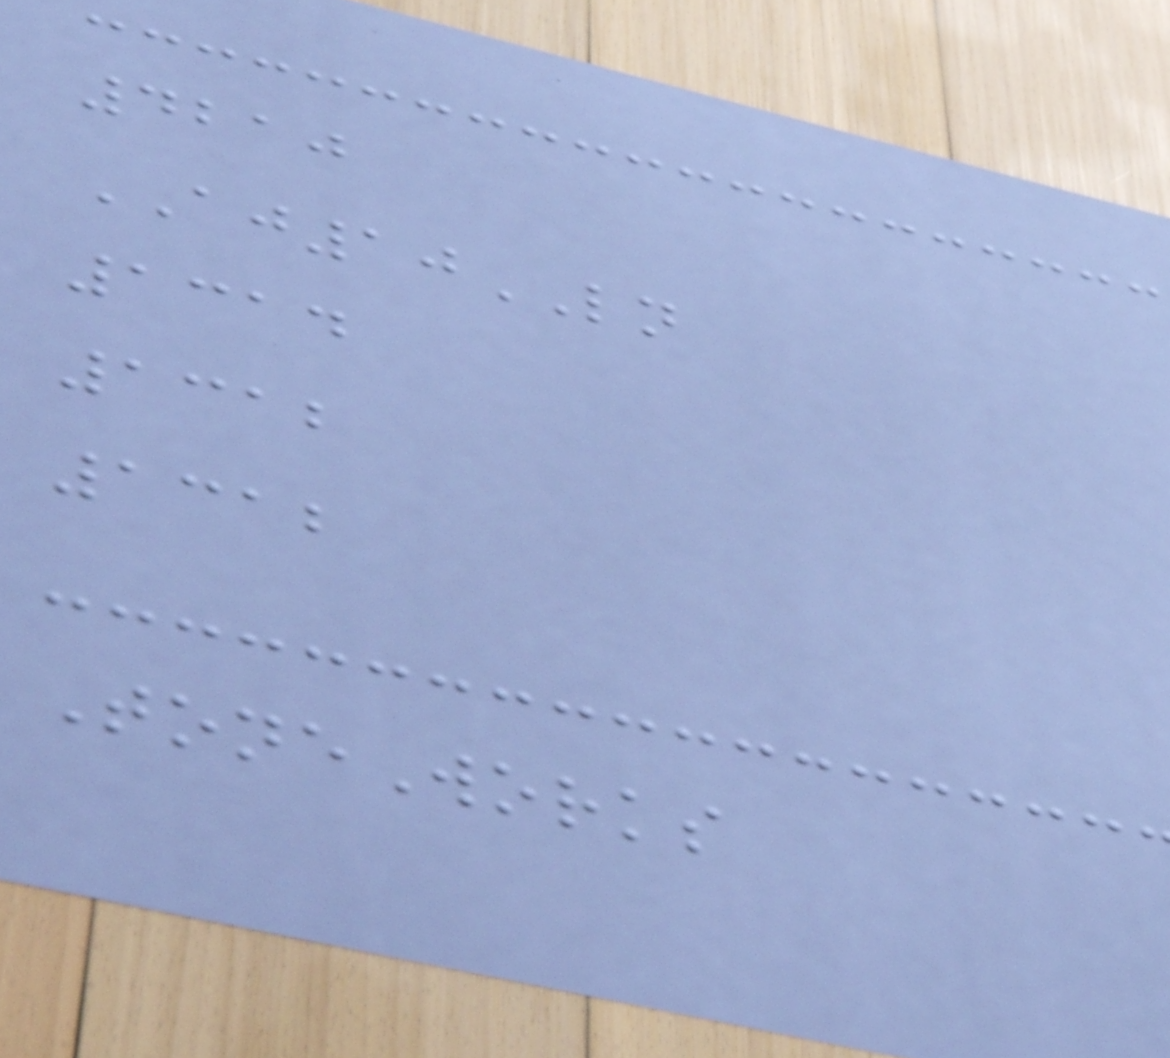4210
AJ10LN
1314
1312
1312
ToneWorks
